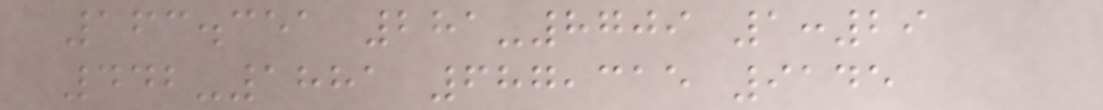163.351 281-8709 1:29
442-1881 687,315 9145
